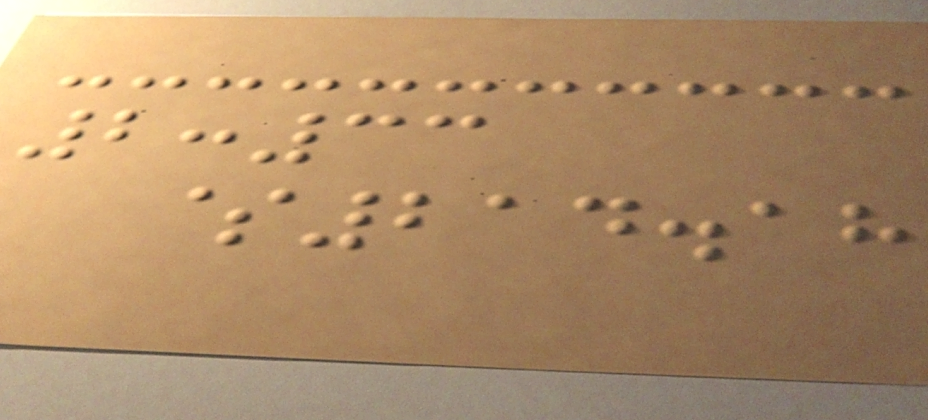2:33
$214.18
